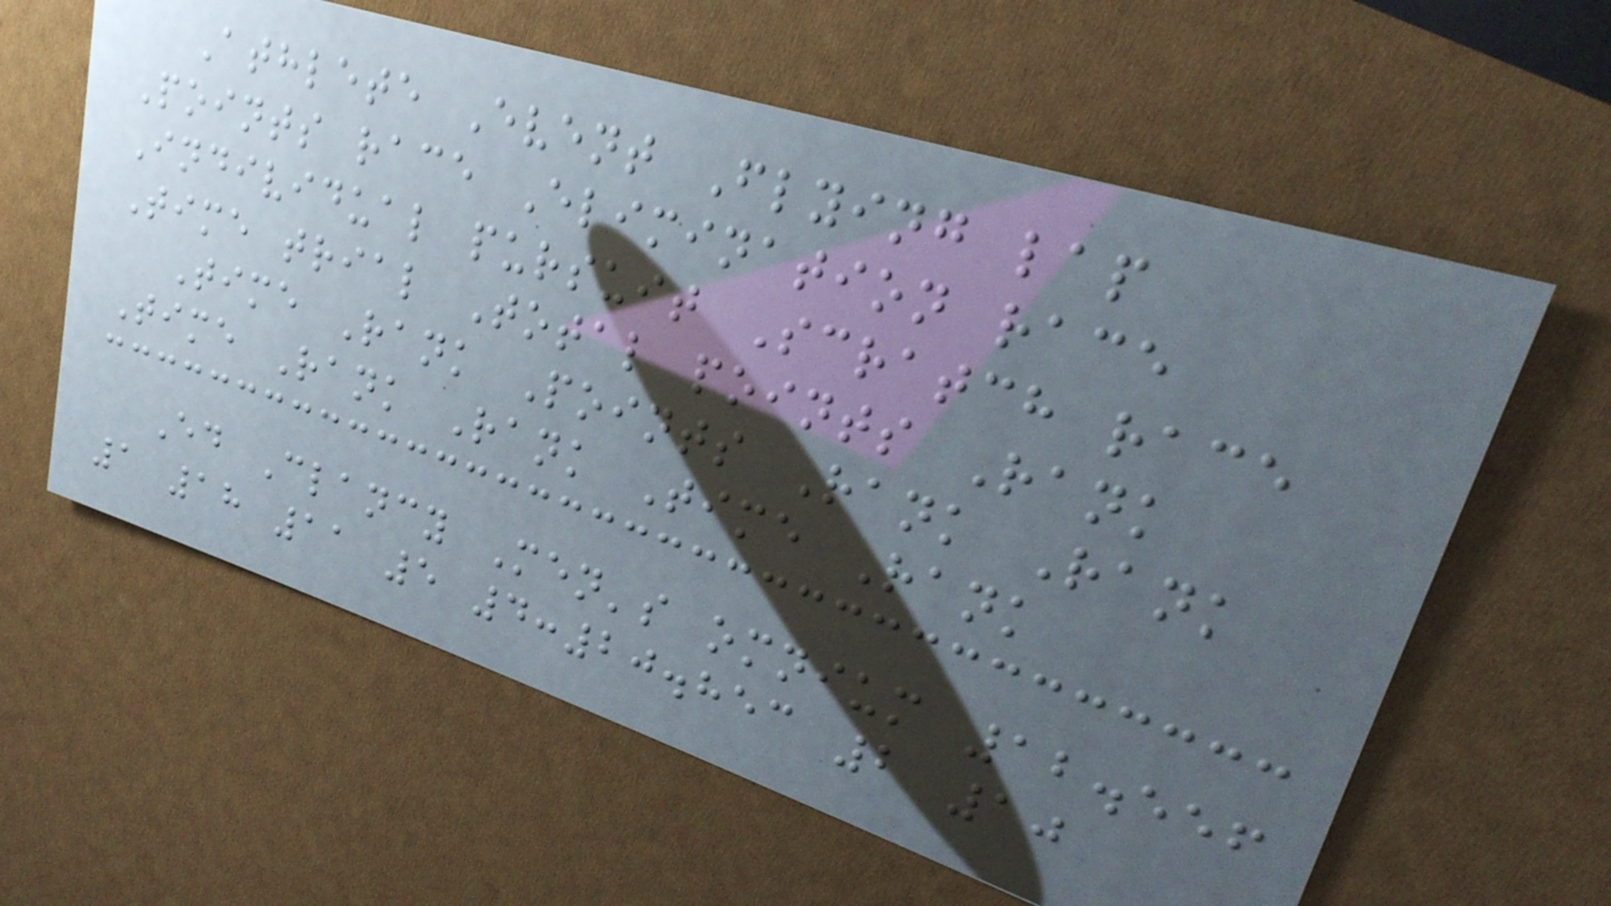Athlete Event Flying lap
Points race Elimination race
Individual pursuit Scratch race
Time trial Total points Rank
Time Rank Points Rank Rank
Time Rank Rank Time Rank
Ed Clancy Men's omnium 12.556
1 18 11 5 4:20.853 2 10
